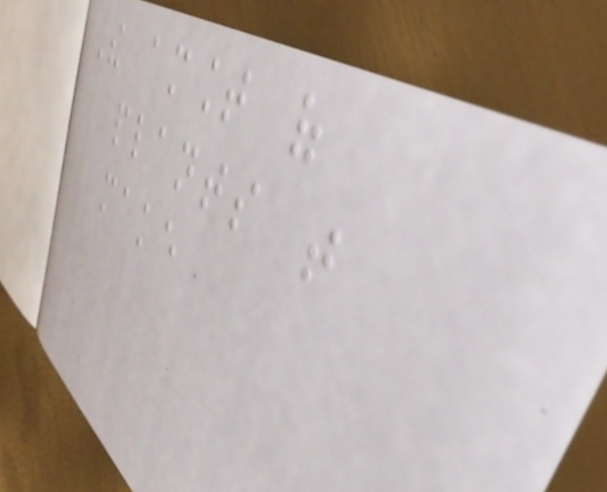The amount of
plants that
make
